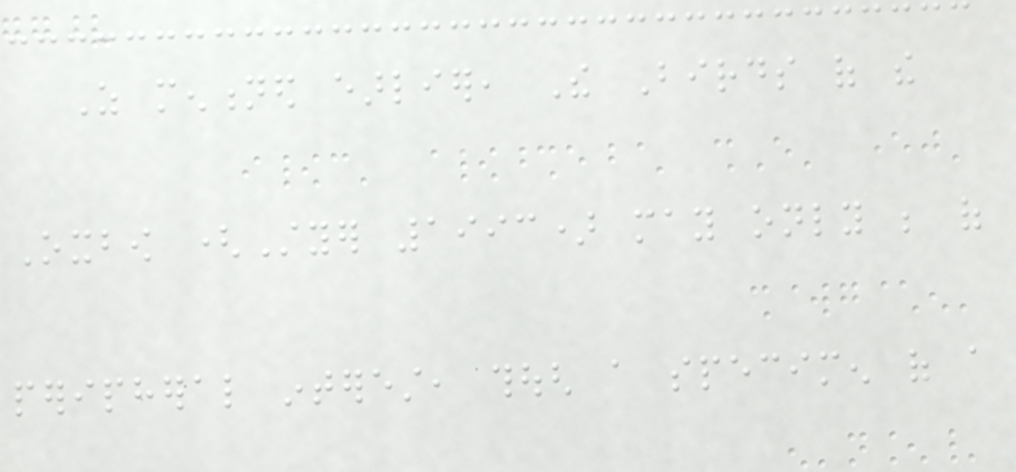As mentioned earlier, The Birds of the
Oxbow (Styer 1993) may only be of
peripheral interest, though a specimen of a
